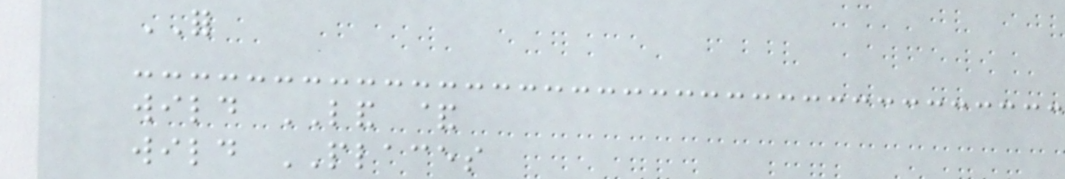FOR
wild LAND &
wild PLACES
